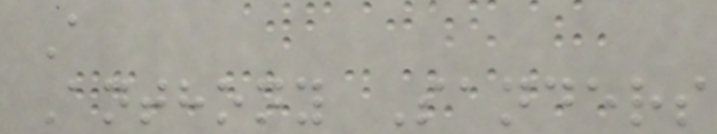A
Anthony Sanders
